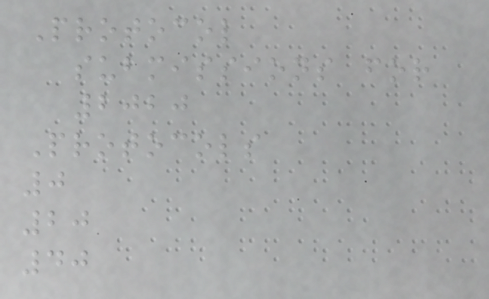Protocol
submissions for
2020
Protocols
0
20
40
